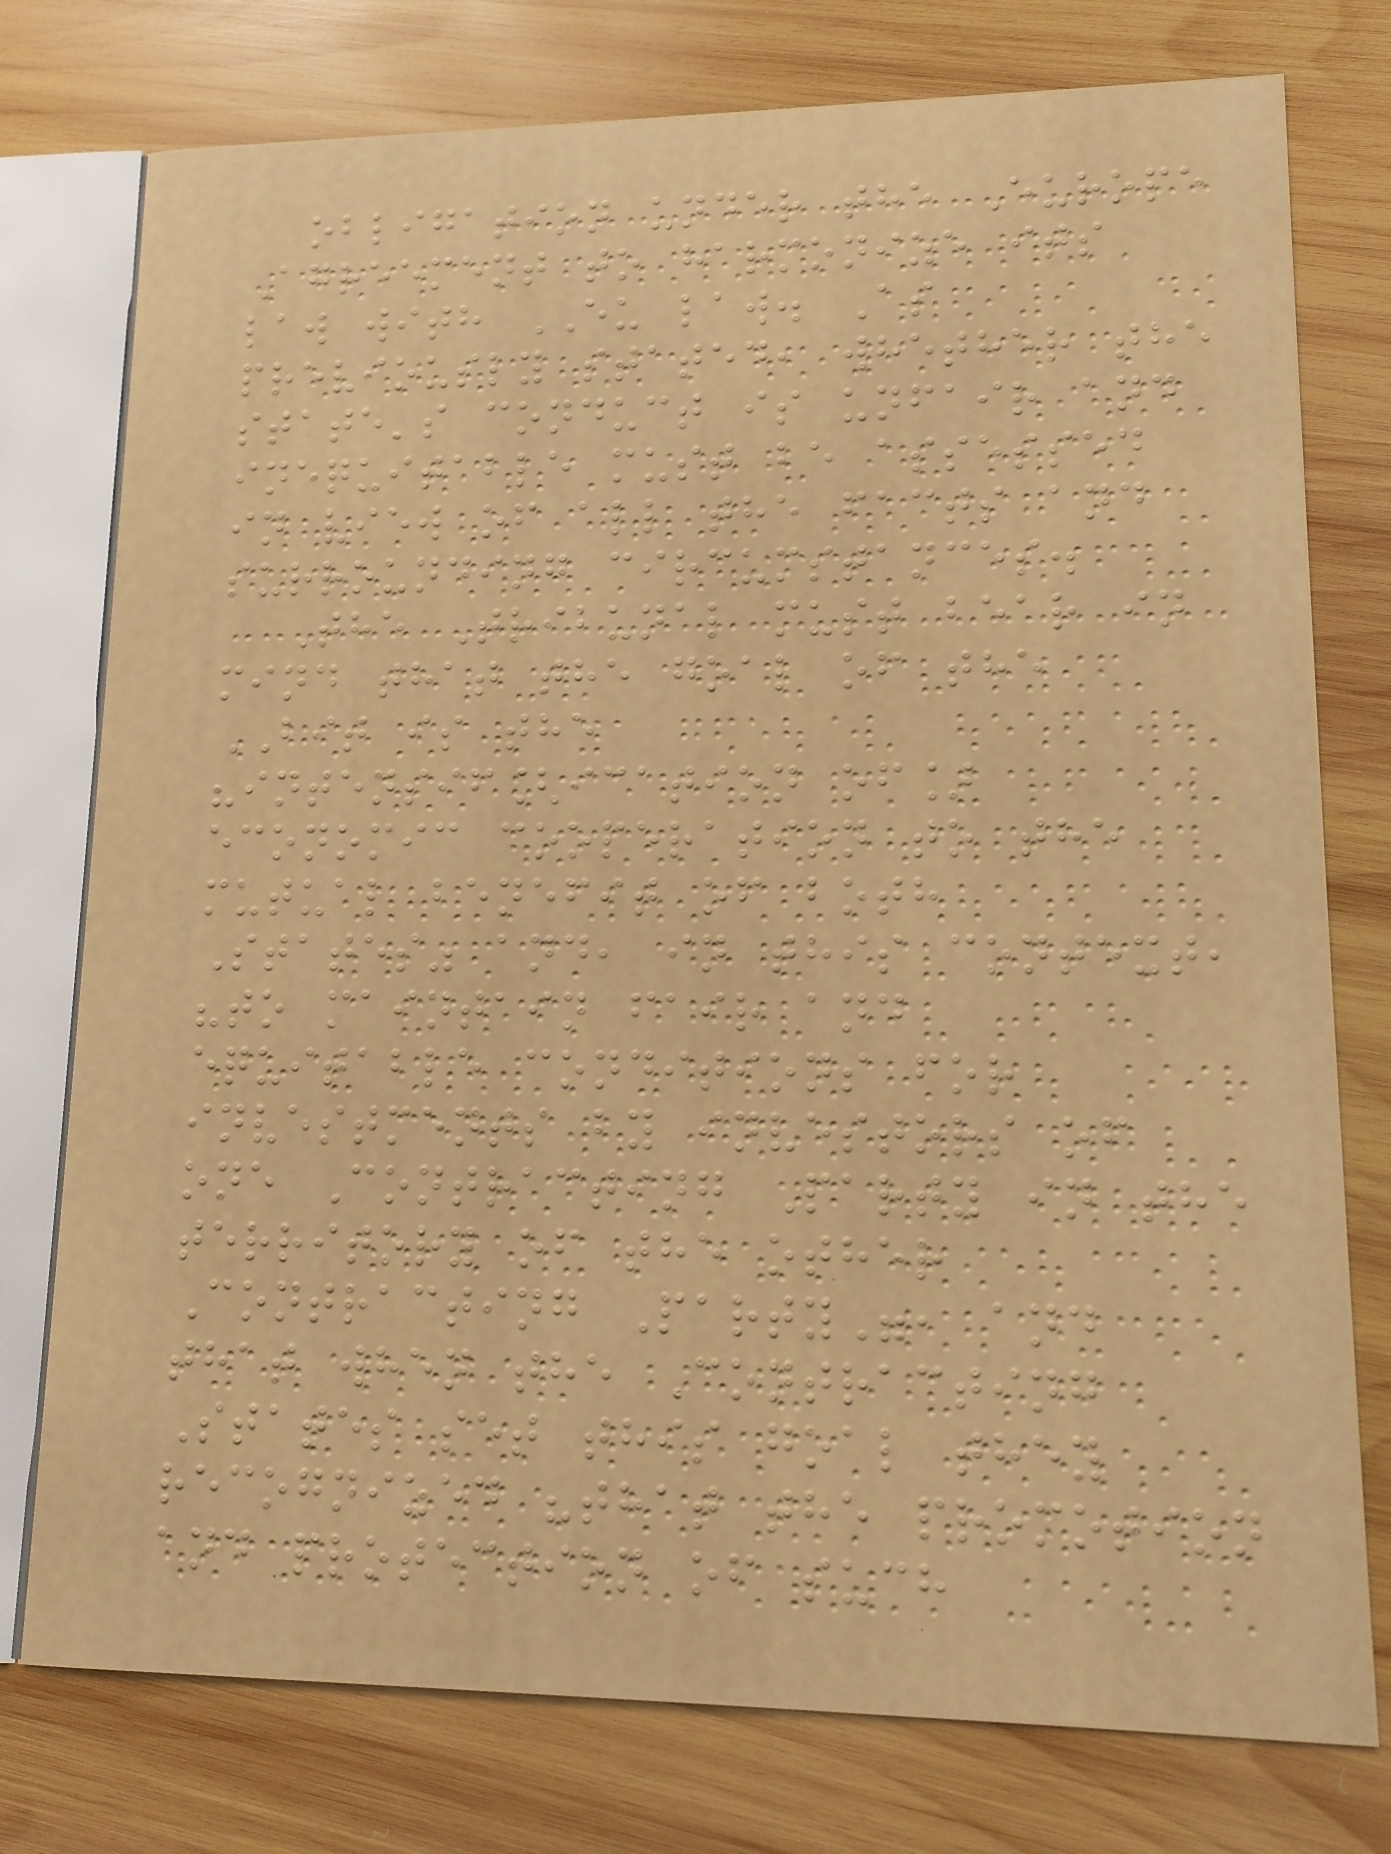obligation under the Europe
Agreement to harmonize its
law with EU law. As
previously stated, whether the
state's conduct is unfair and
inequitable must be assessed
in view of all the facts and
surrounding circumstances.
The Tribunal must bear in
mind that the goal of the
BIT is the
"intensif[ication of]
economic cooperation to the
mutual benefit of both
States" and, in this context,
"to maintain fair and
equitable conditions for
investments by investors of
one Contracting Party in the
territory of the other
Contracting Party", and
that when the Contracting
States set this goal they
recognized "that the promotion
and protection of such
